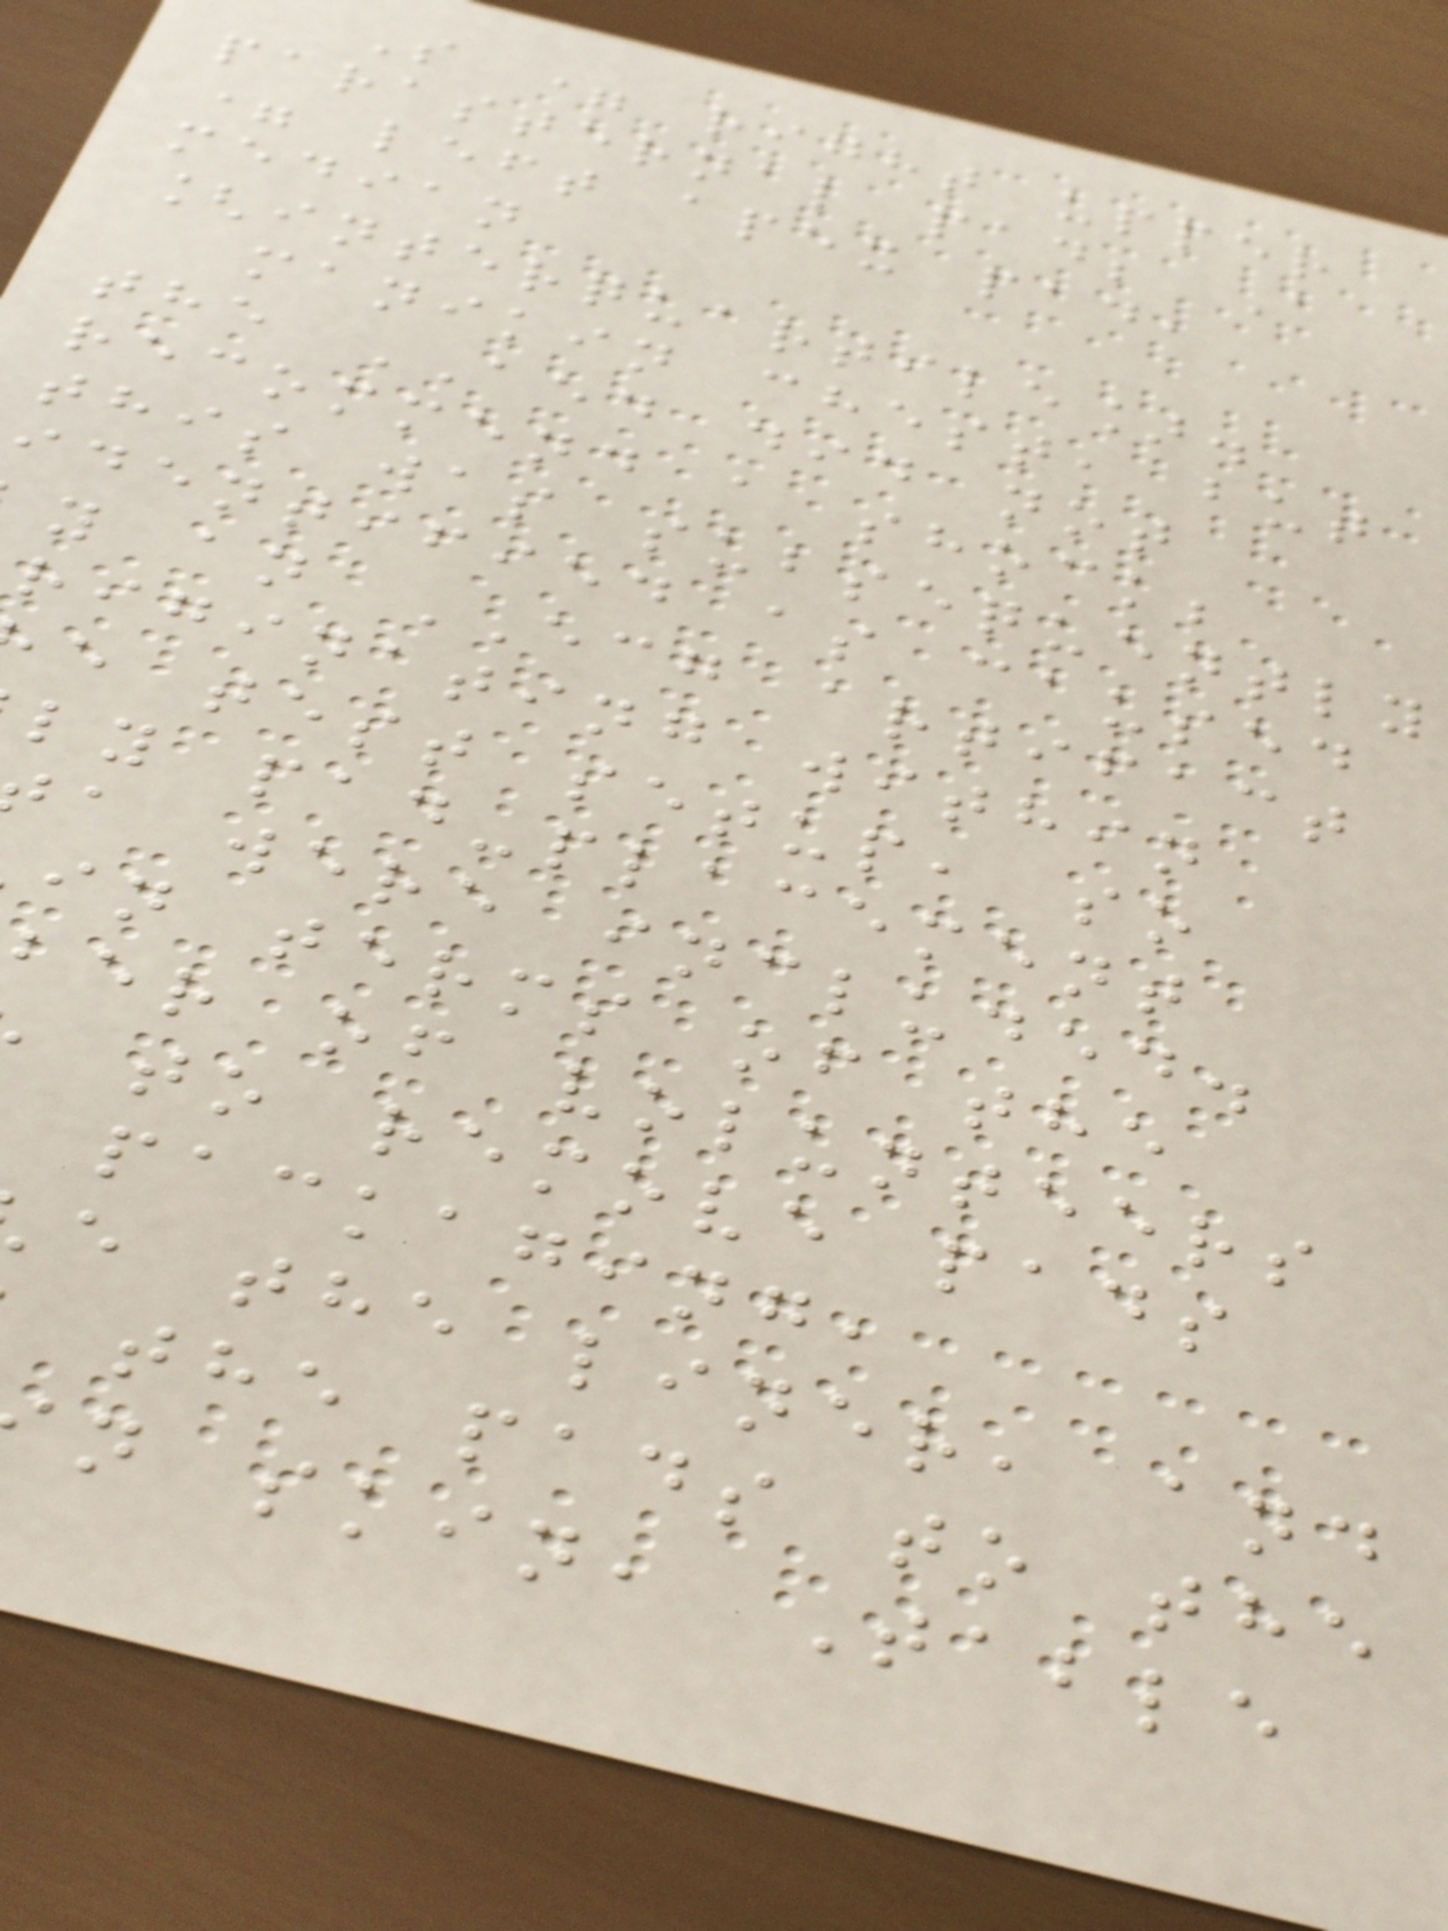S = right upper
parasternal pad; A
= left apex pad,
median
[interquartile].
manikin chest, but
the AED did not
recommend a shock;
this was subsequently
identified as caused
y an ECG artifact
riginating within
e test setup, so
ly pad-placement
a were included.
in terms of the
ber of volunteers
to remove pads
packaging,
e the liner, and
the pads to the
n skin, Table
